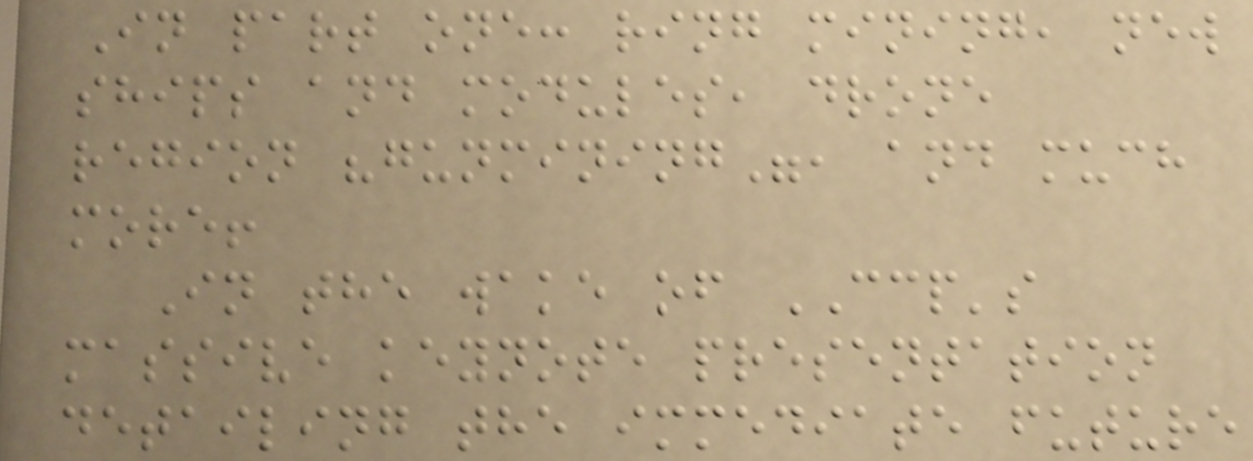In part one: ring mining, new
ships and modules, drone
region "gunmining", and much
more!
In the wake of CCP's
massive keynote presentation
detailing the immediate future
